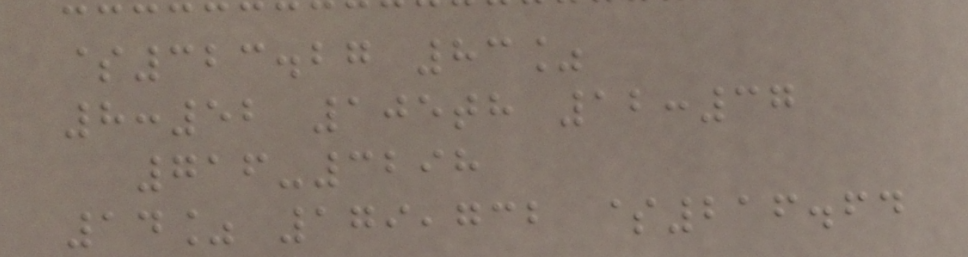$323.27 83%
8:52 105th 12:37
716-3298
14% 179,732 $216.64
